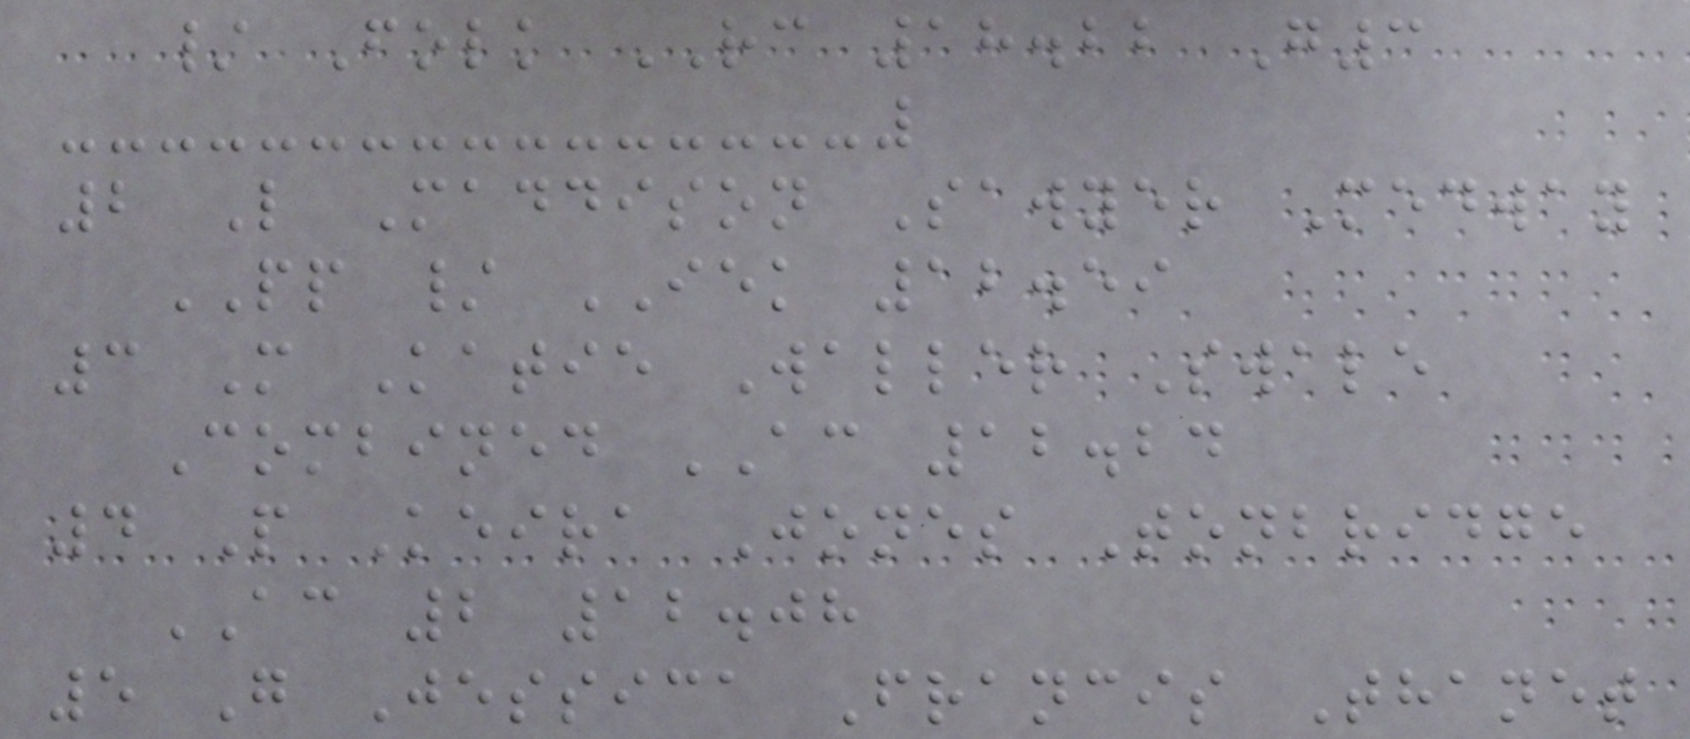/ Folk RC 18.22 G3
2 L Maddison Sawyer Medway
PP / IEK 12.59
3 M Katie Waller Swale
Combined AC 12.24
4 P Keira Jones Tonbridge
AC 2 12.08
5 G Jessica Francis Thanet
